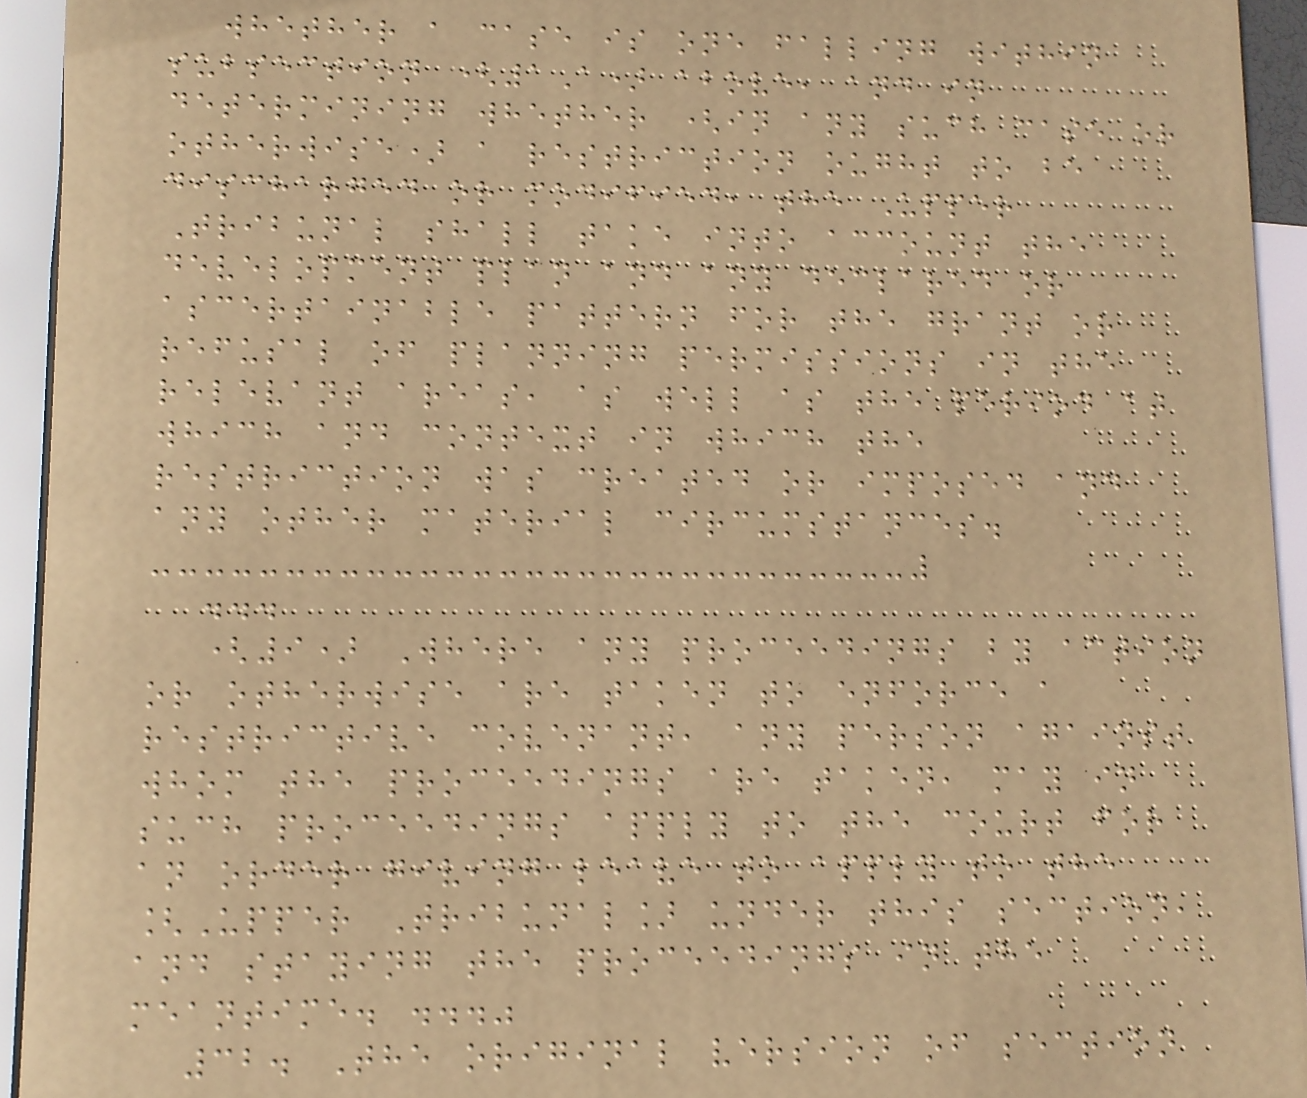whether a case is one falling within
subsection (1A) above, and in
determining whether (in any such case or
otherwise) a restriction ought to be
discharged or modified, the Upper
Tribunal shall take into account the
development plan and any declared or
ascertainable pattern for the grant or
refusal of planning permissions in the
relevant areas, as well as the period at
which and context in which the
restriction was created or imposed and
any other material circumstances.
...
(9) Where any proceedings by action
or otherwise are taken to enforce a
restrictive covenant, any person against
whom the proceedings are taken, may in
such proceedings apply to the court for
an order giving leave to apply to the
[Upper Tribunal] under this section,
and staying the proceedings in the
meantime. ..."
32. The original version of section
